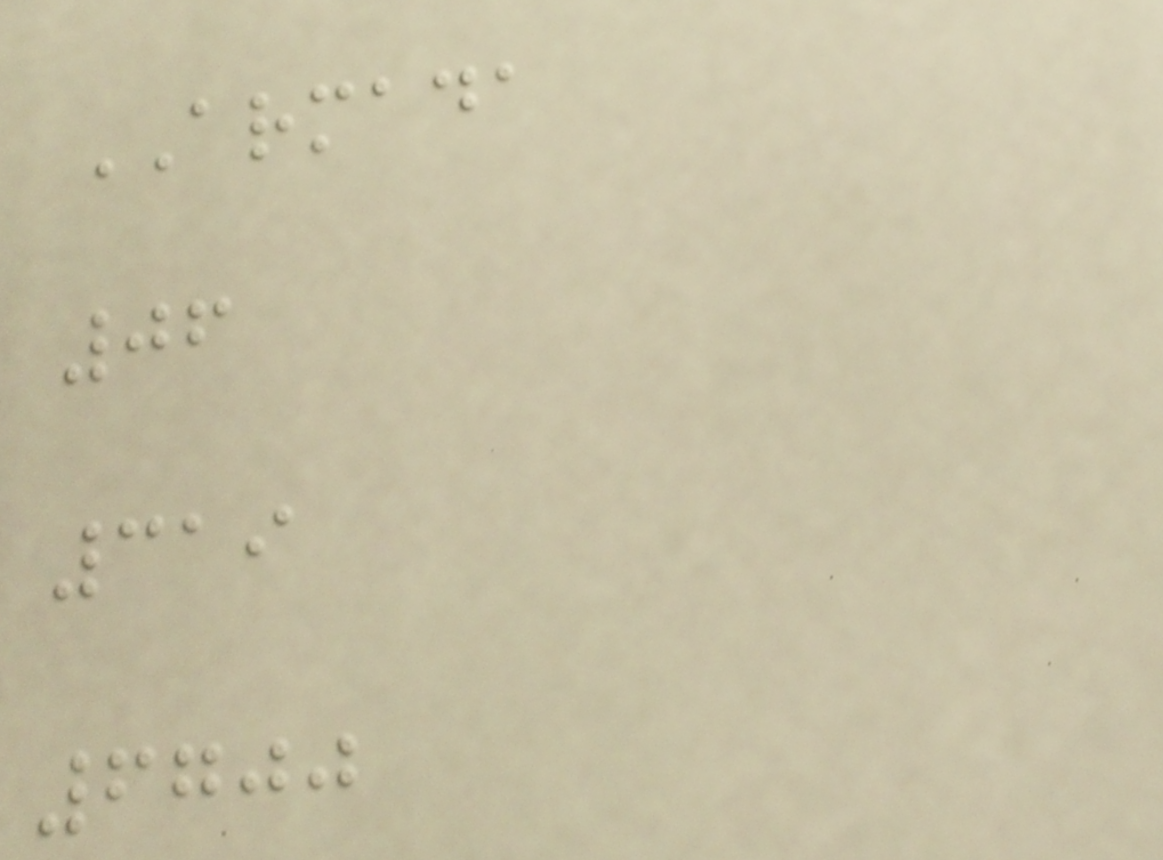ARMADA
06
319
6700
